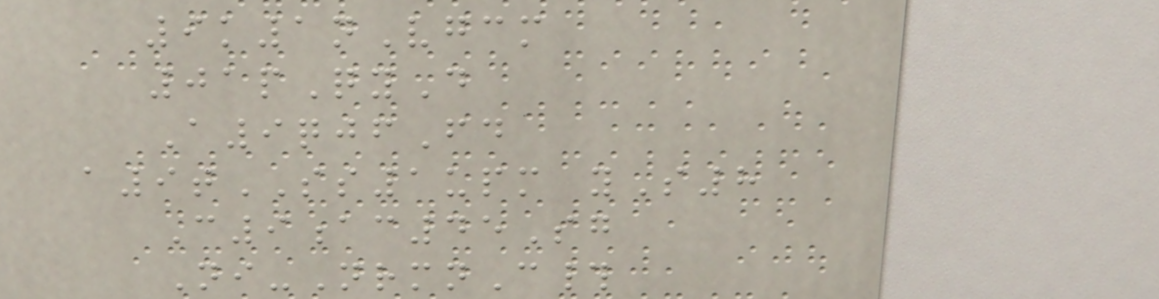9k1nVgcm
01pQyD
A9qjfFd
a9tSS1upm yS8
C9ac45Sg
Ni-NrmnC#
